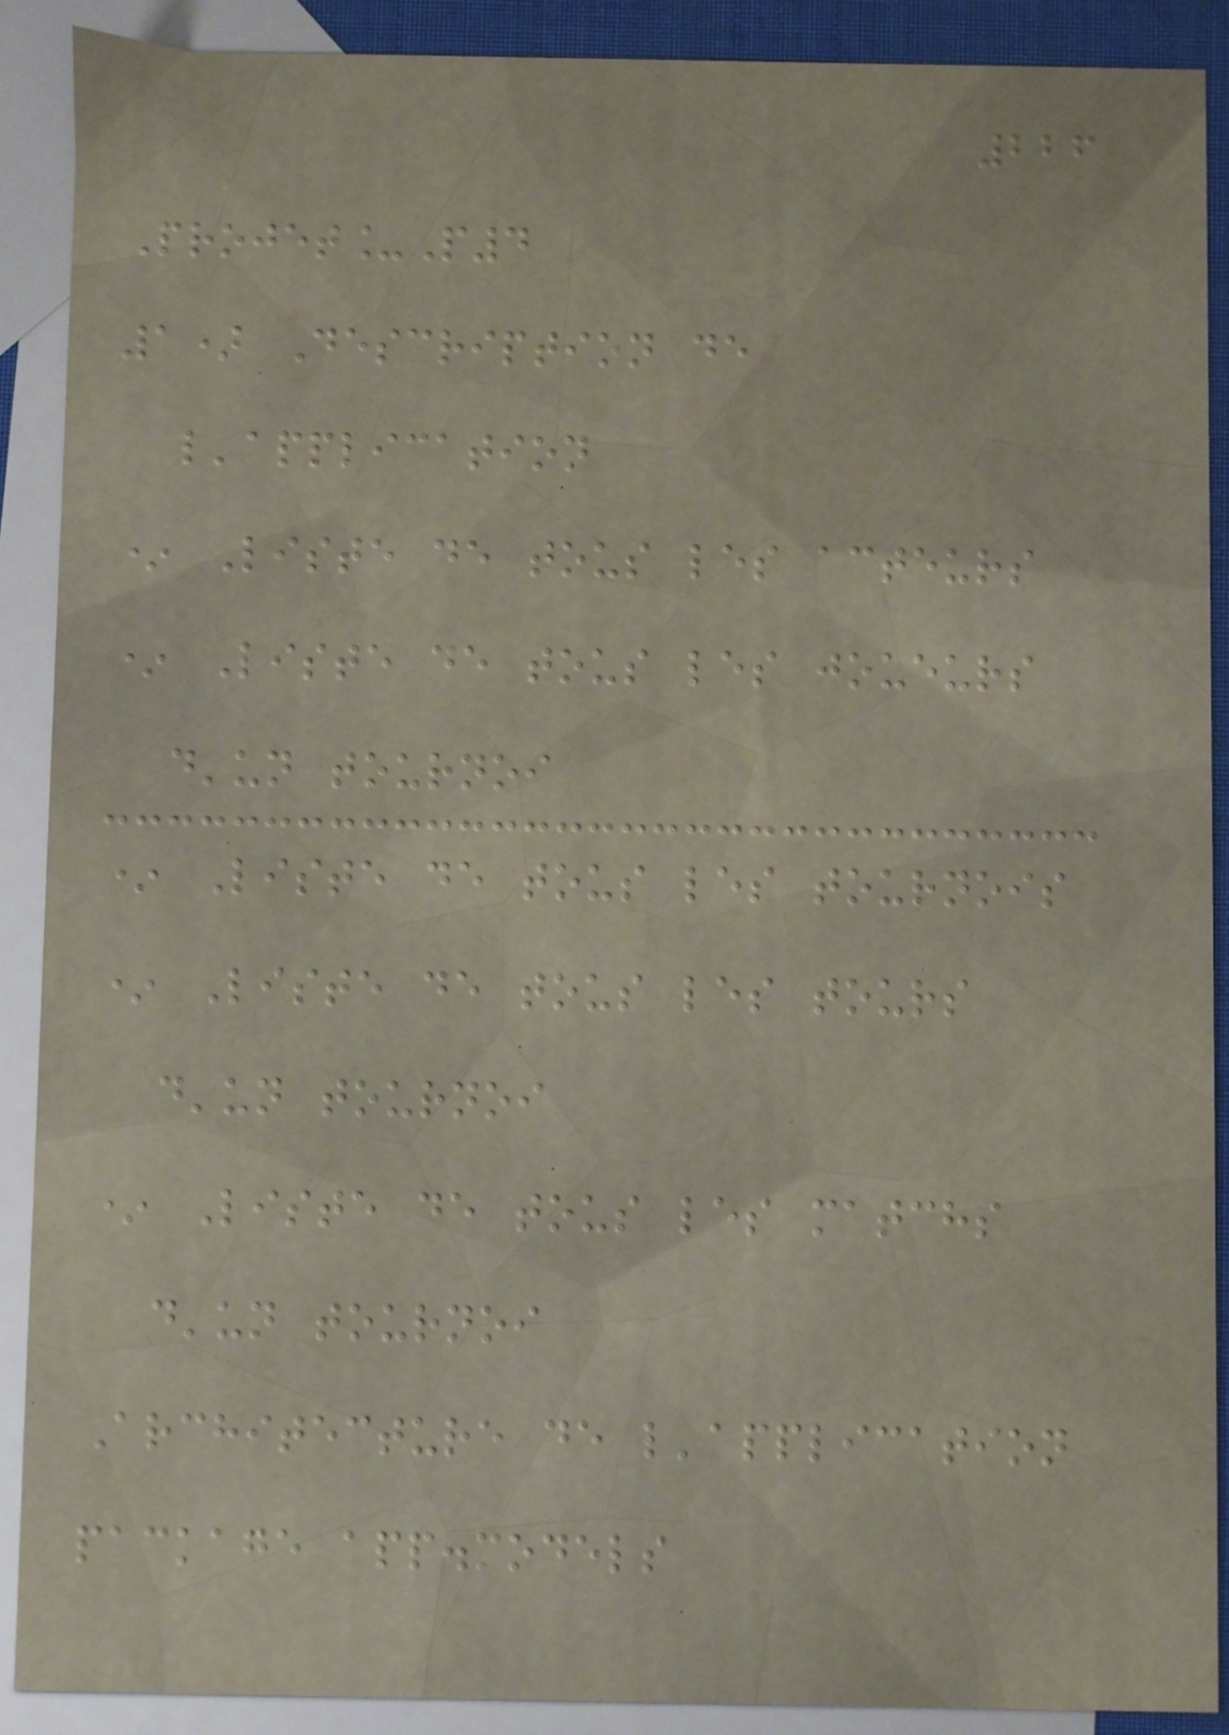226
Projet_P4
1) Description de
l'application
* Liste de tous les acteurs
* Liste de tous les joueurs
d'un tournoi
* Liste de tous les tournois
* Liste de tous les tours
d'un tournoi
* Liste de tous les matchs
d'un tournoi
Architecture de l'application
package app.models
